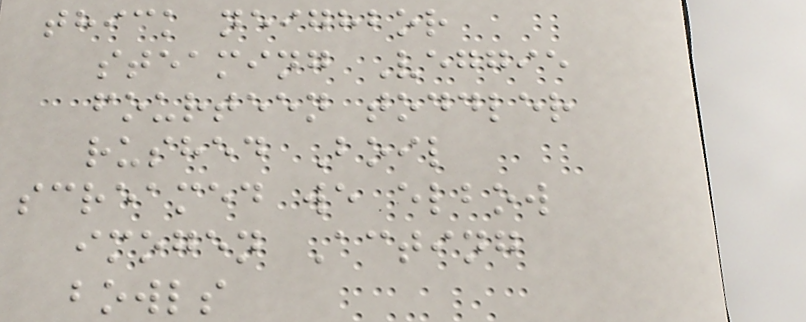thick neighbor
steaming Veggie
fourteen toddler
rushed Boil
screamed we elbow
imogen Acting
bowls
